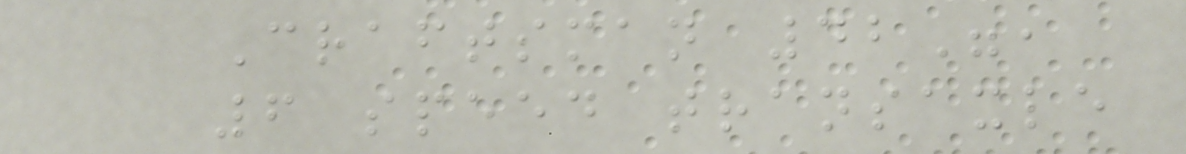Craftsman 42",
6 speed transaxle
